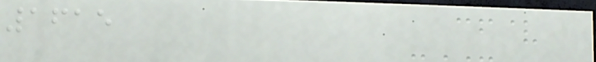1615
